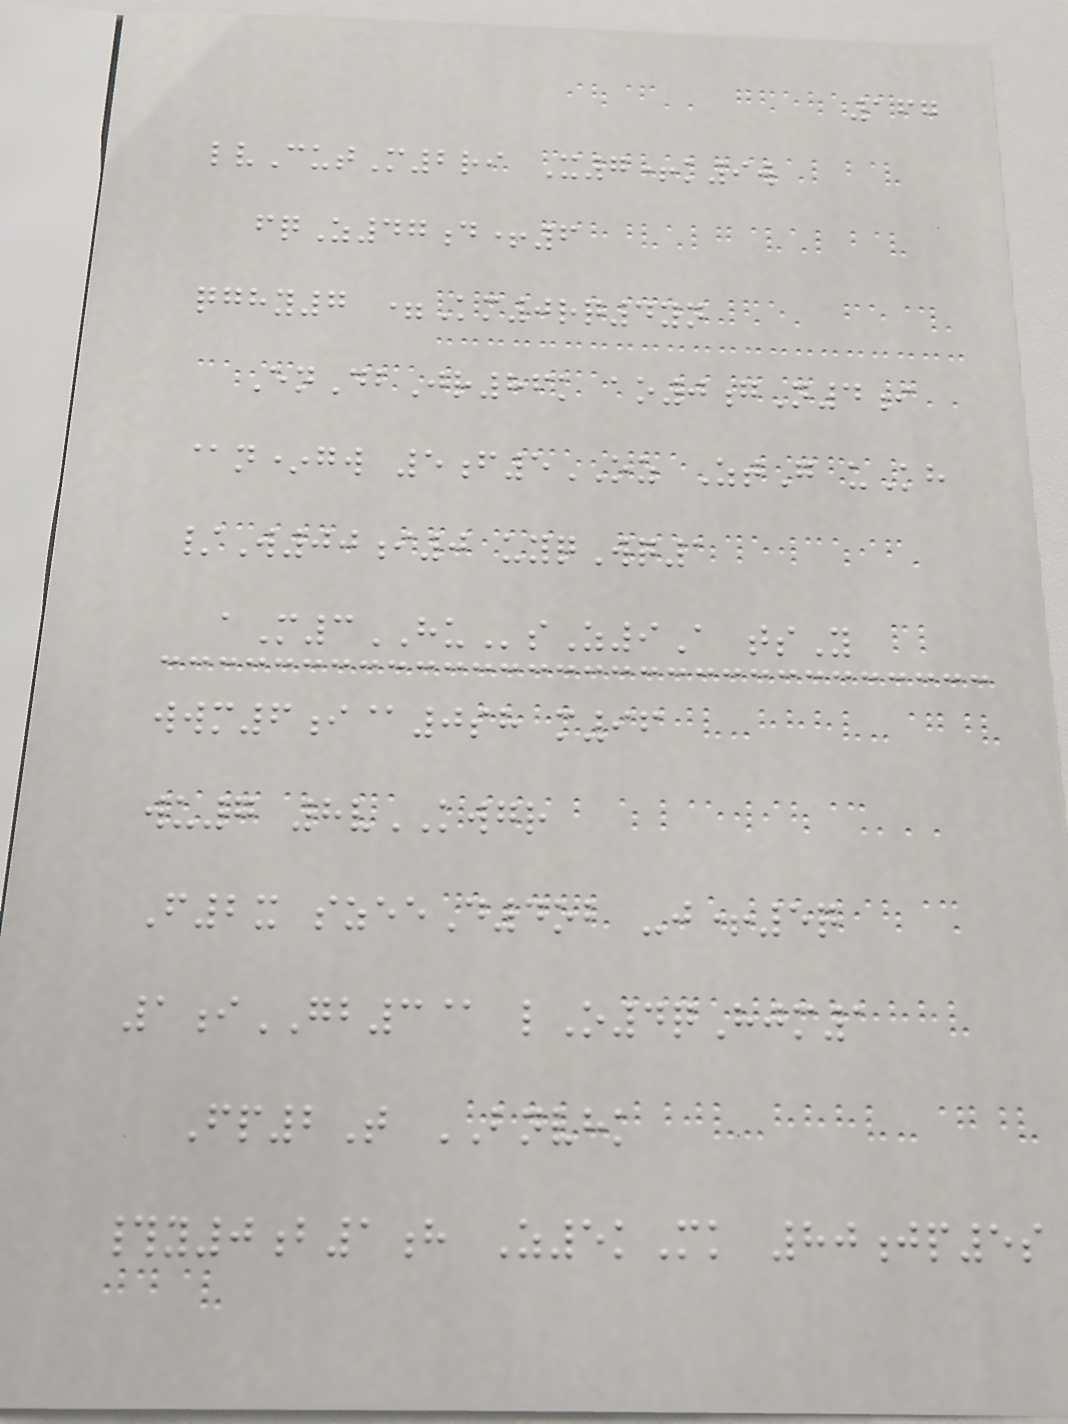167
lvCutM2ri X7+k9w
fqZ47d+6
qghy7 =Km0rq4yn
EnDbJr86k ao0gN4i
@n*gw 5f5OZ ZtG uKh
/W00i0 uyqWq1
aM3HUsZ9A tsY
wwm6i@0sh m96
wu7 8vKWGR
F2x szeeD4ob -j+5q
1iGB3@ lO4qHjm1
Fp2T BNVHK
#y0b1h Z5kMk 80jp5s
